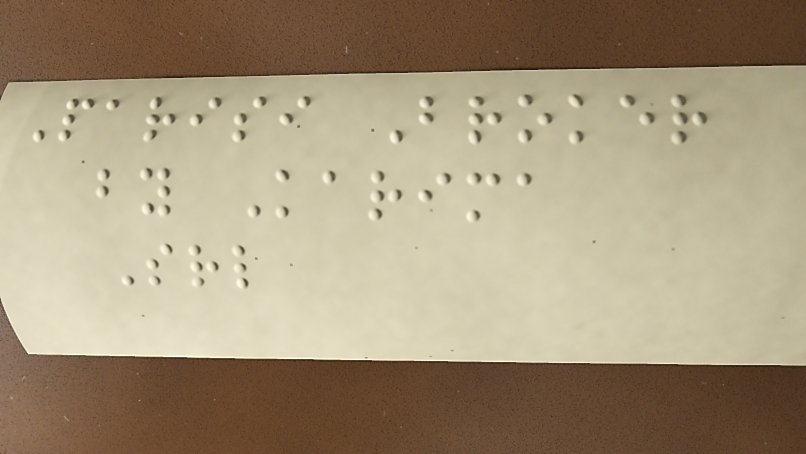Parisi Broker
by Karima
Srl
